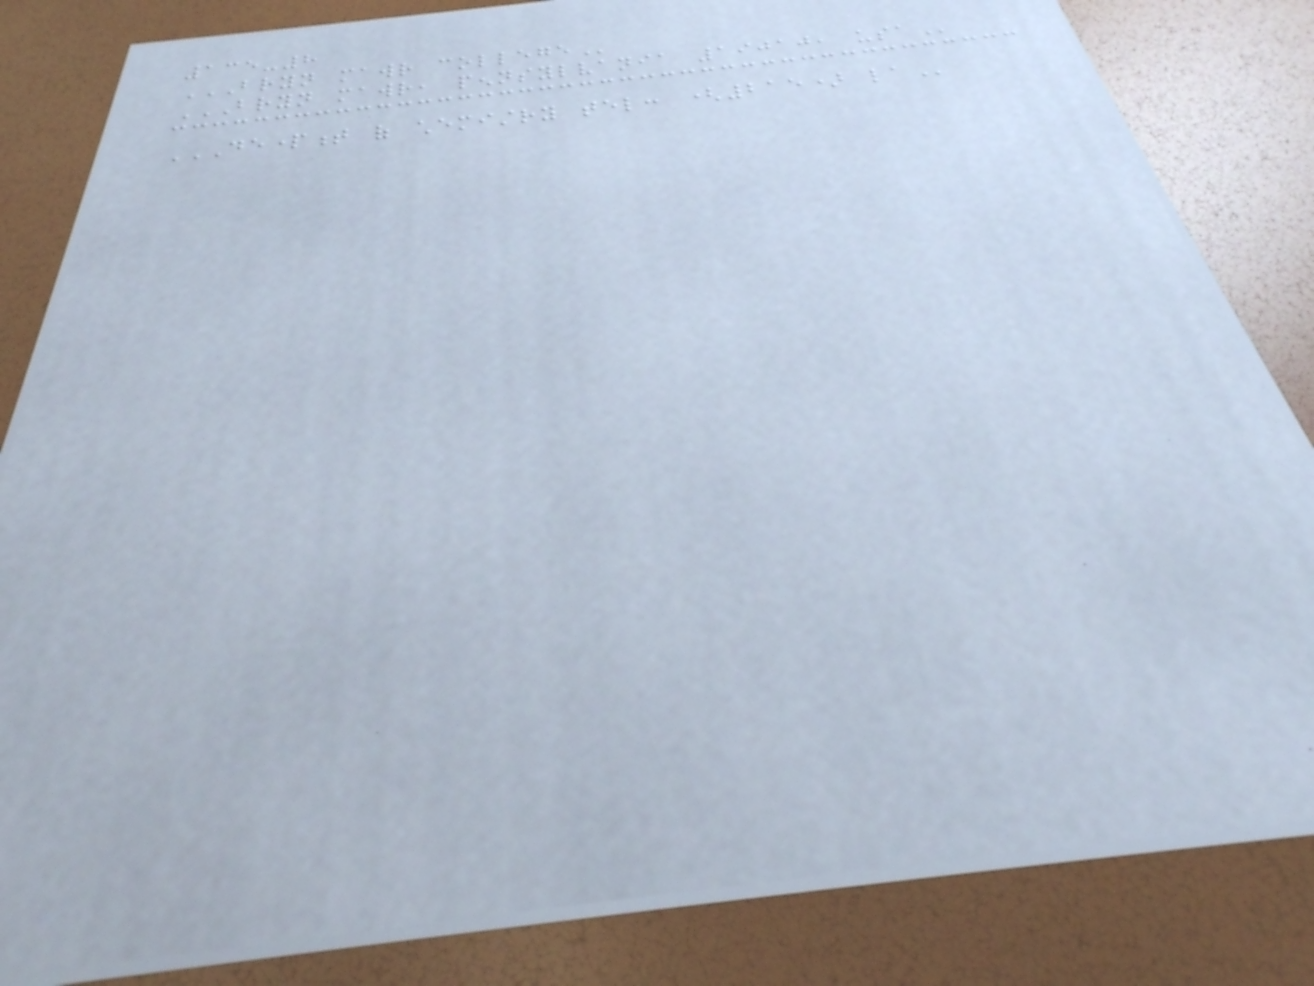135-8
BRYN MAWR COLLEGE
BRYN MAWR, PENNSYLVANIA 19010, USA
DEPARTMENT OF CHEMISTRY TEL: (215) LA
